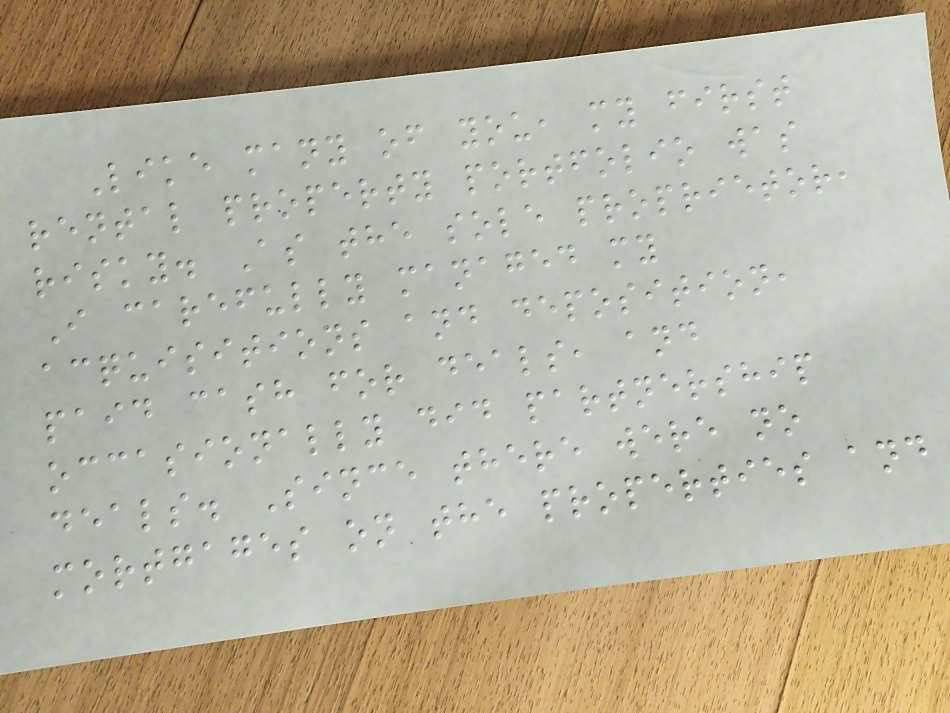Like many of you, my first
rental property portfolio was
risky. As the sole proprietor,
I carefully managed my
acquisitions and deposition,
paid cash for deals, and
occasionally did partnership
deals. Since there were no
mortgages on the properties and
